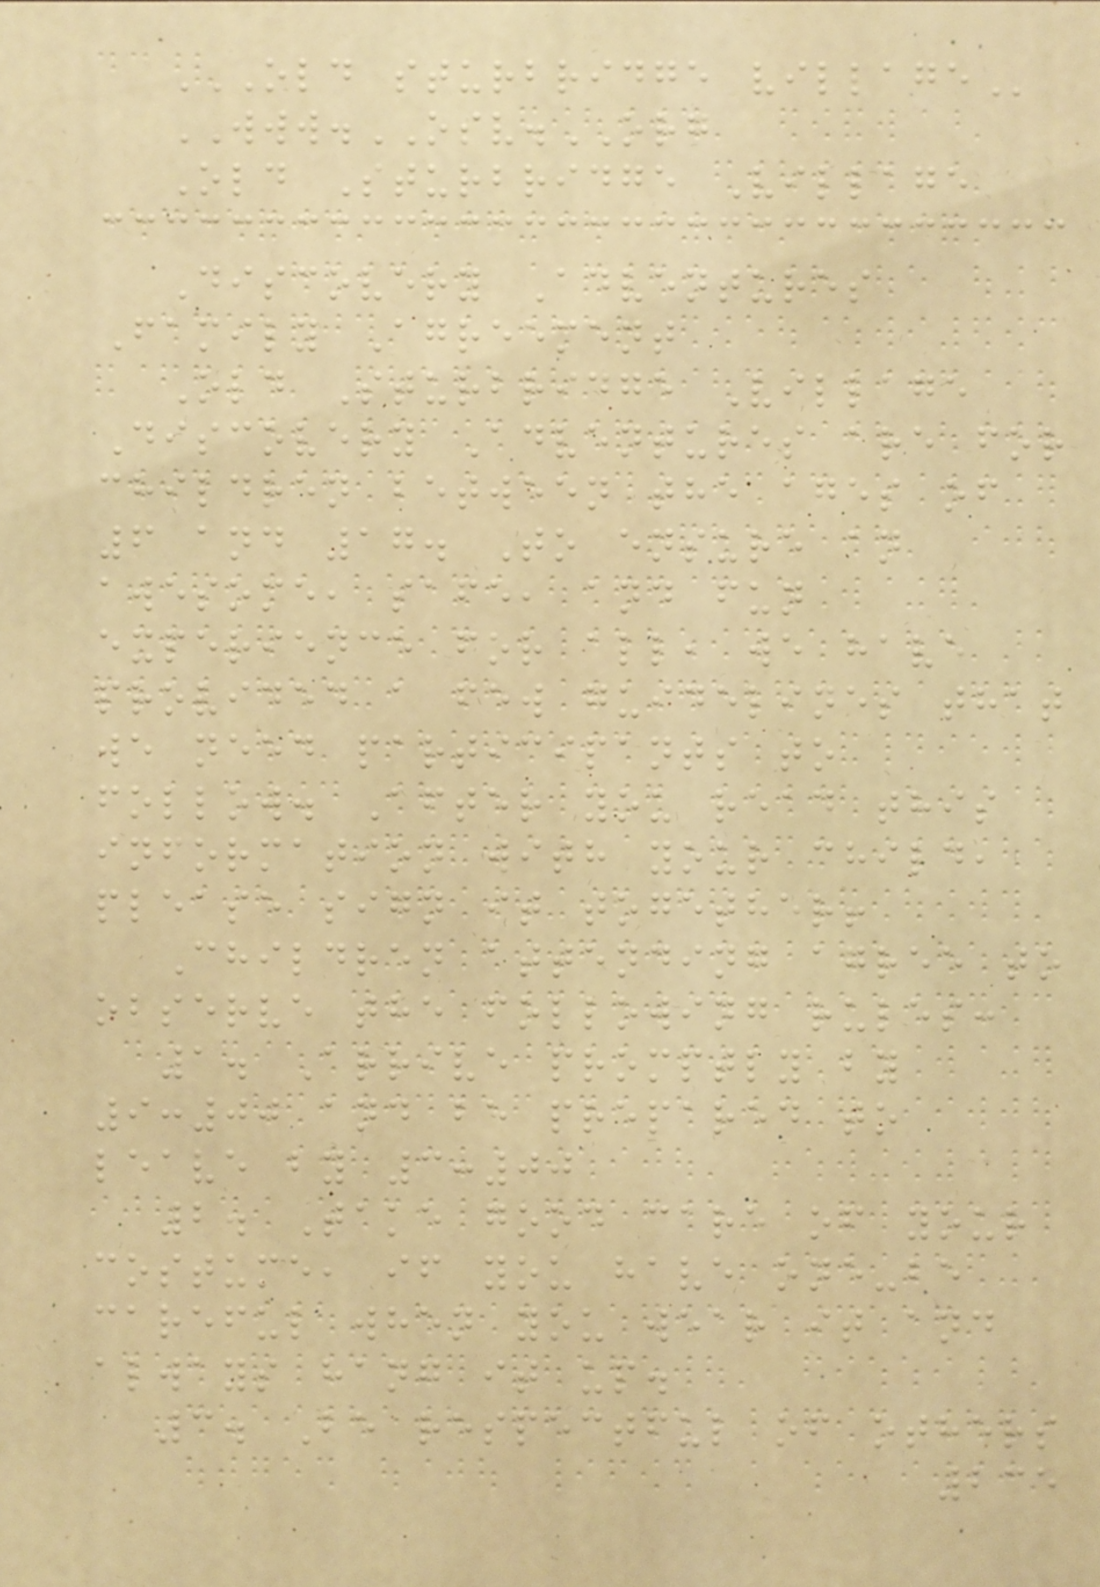OLD STURBRIDGE VILLAGE
WWW.OSV.ORG
Old Sturbridge Village
Discovery Adventures
Family Agreement
Old Sturbridge Village
Discovery Adventures are for
children between the ages of
6 and 17. To ensure an
awesome, safe, and fun
experience for all, we have
provided a few guidelines that
we need participants to
follow. After you read this
information with your child,
please sign it together!
Children attending agree to
observe the following rules:
1. Arrive promptly by
9:00 and be prepared to
leave by 3:00
2. Take good care of your
costume, if you have one-be
careful when you wear it and
always hang it up.
3. Be respectful of others
235
